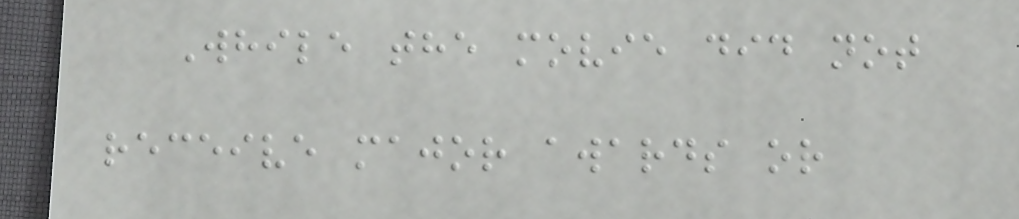While the movie did not
receive major awards or
